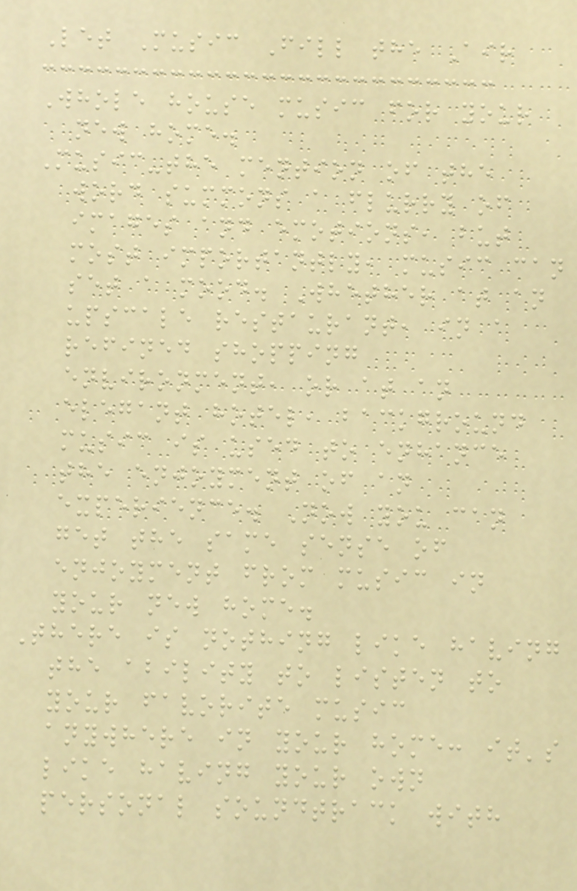Let Music Fill the Air
Whole house music for your
new home.
Music-the mention of the
word summons a flurry of
images and emotions, but
most importantly, music can
set a mood. Whether at an
upscale restaurant, in a
refined shopping
environment, or at an
elegant hotel, background
music is used to enhance
the enjoyment of an
experience. Now you can
get the same sense of
enjoyment from music in
your new home.
There is nothing like having
the ability to listen to
your favorite music
anywhere in your home: it's
like having your own
personal soundtrack with
